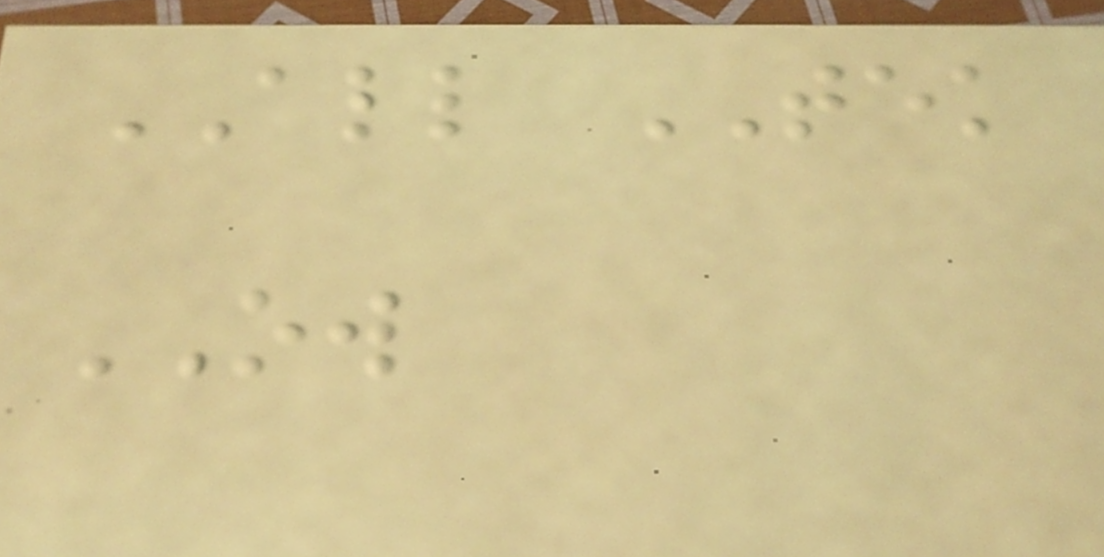ALL TEK
OW
